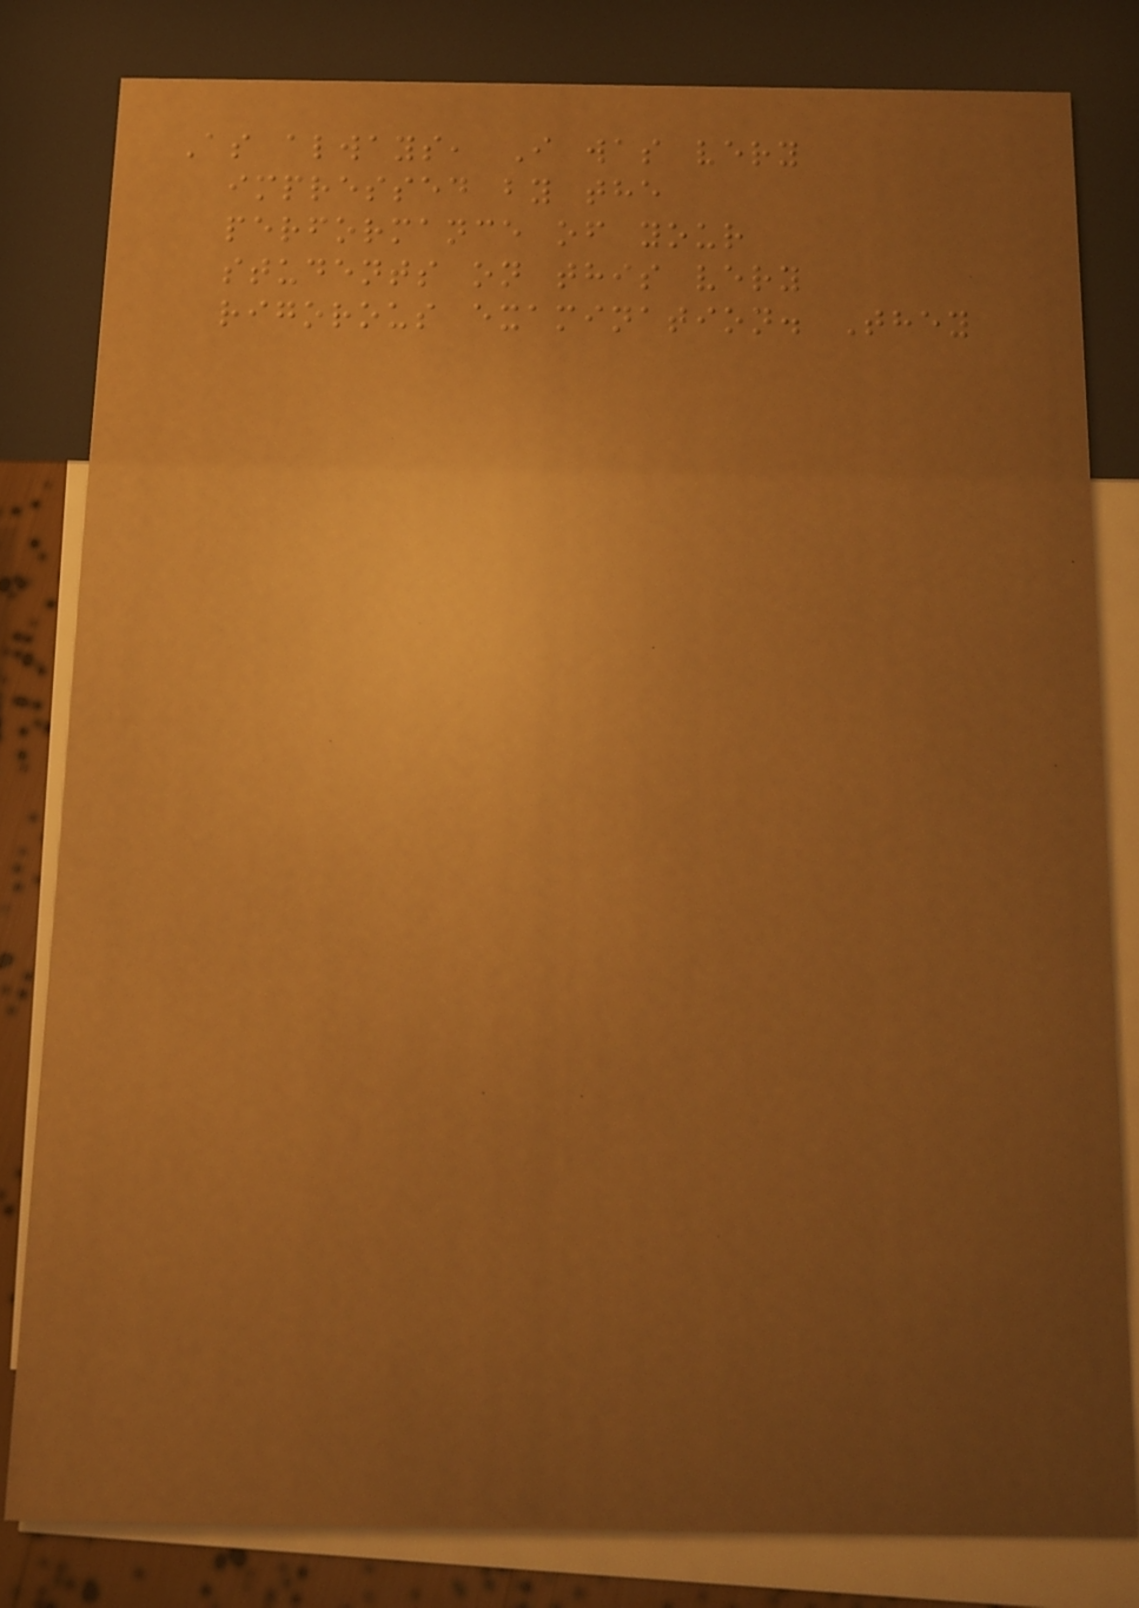As always, I was very
impressed by the
performance of your
students on this very
rigorous examination. They
